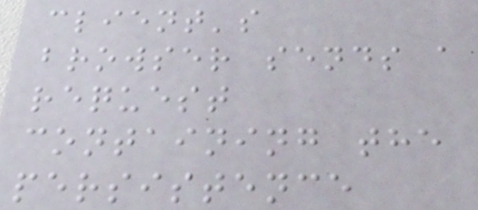client's
browser sends a
request
containing the
persistence
